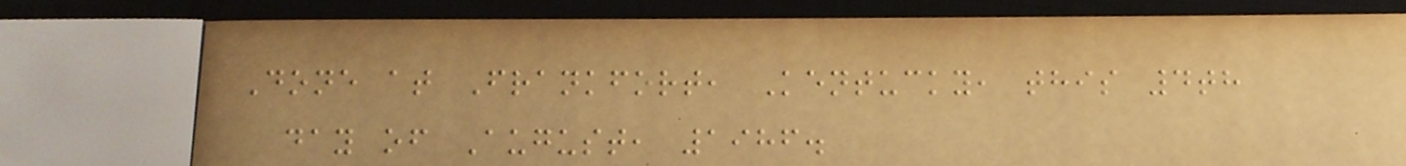Done at Frankfort, Kentucky, this 4th
day of August, 1986.
